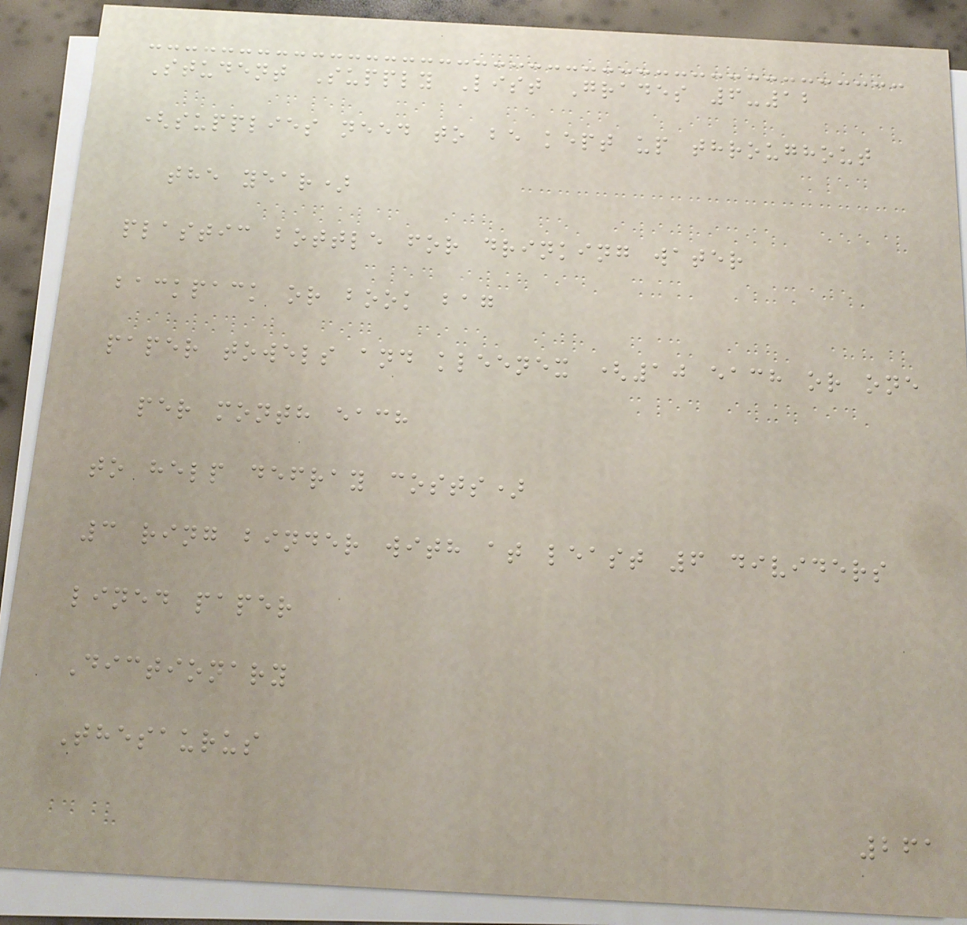Student Supply List Grades 6-12
(supplies need to be kept up throughout
the year)
plastic bottle for drinking water
backpack or book bag
paper towels and kleenex (10 each or one
per month each
to help defray costs)
3 ring binder with at least 6 dividers
lined paper
Dictionary
Thesaurus
261
